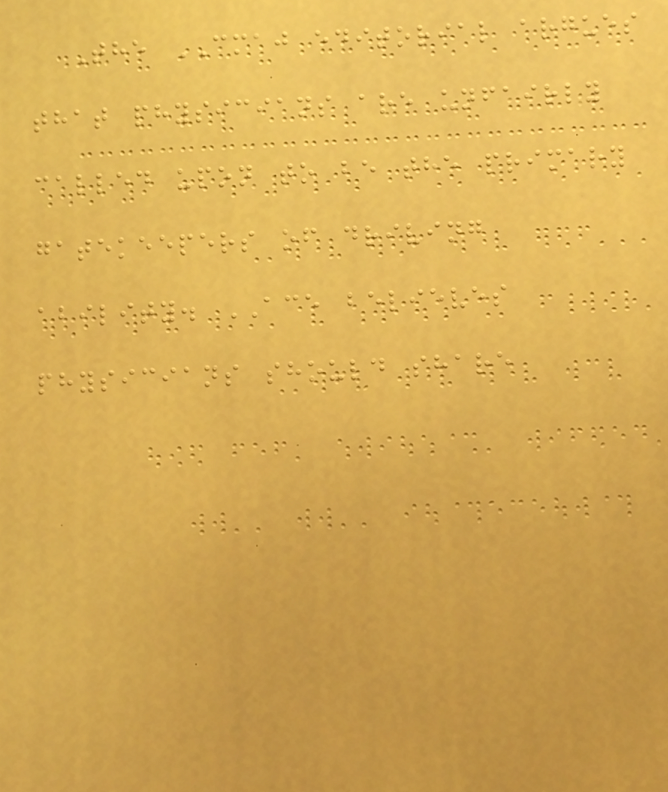The CMAJ editorial argues
that physicians are unfairly
called upon to be the primary
gatekeepers of driving
ability. ACE believes
physicians should share
